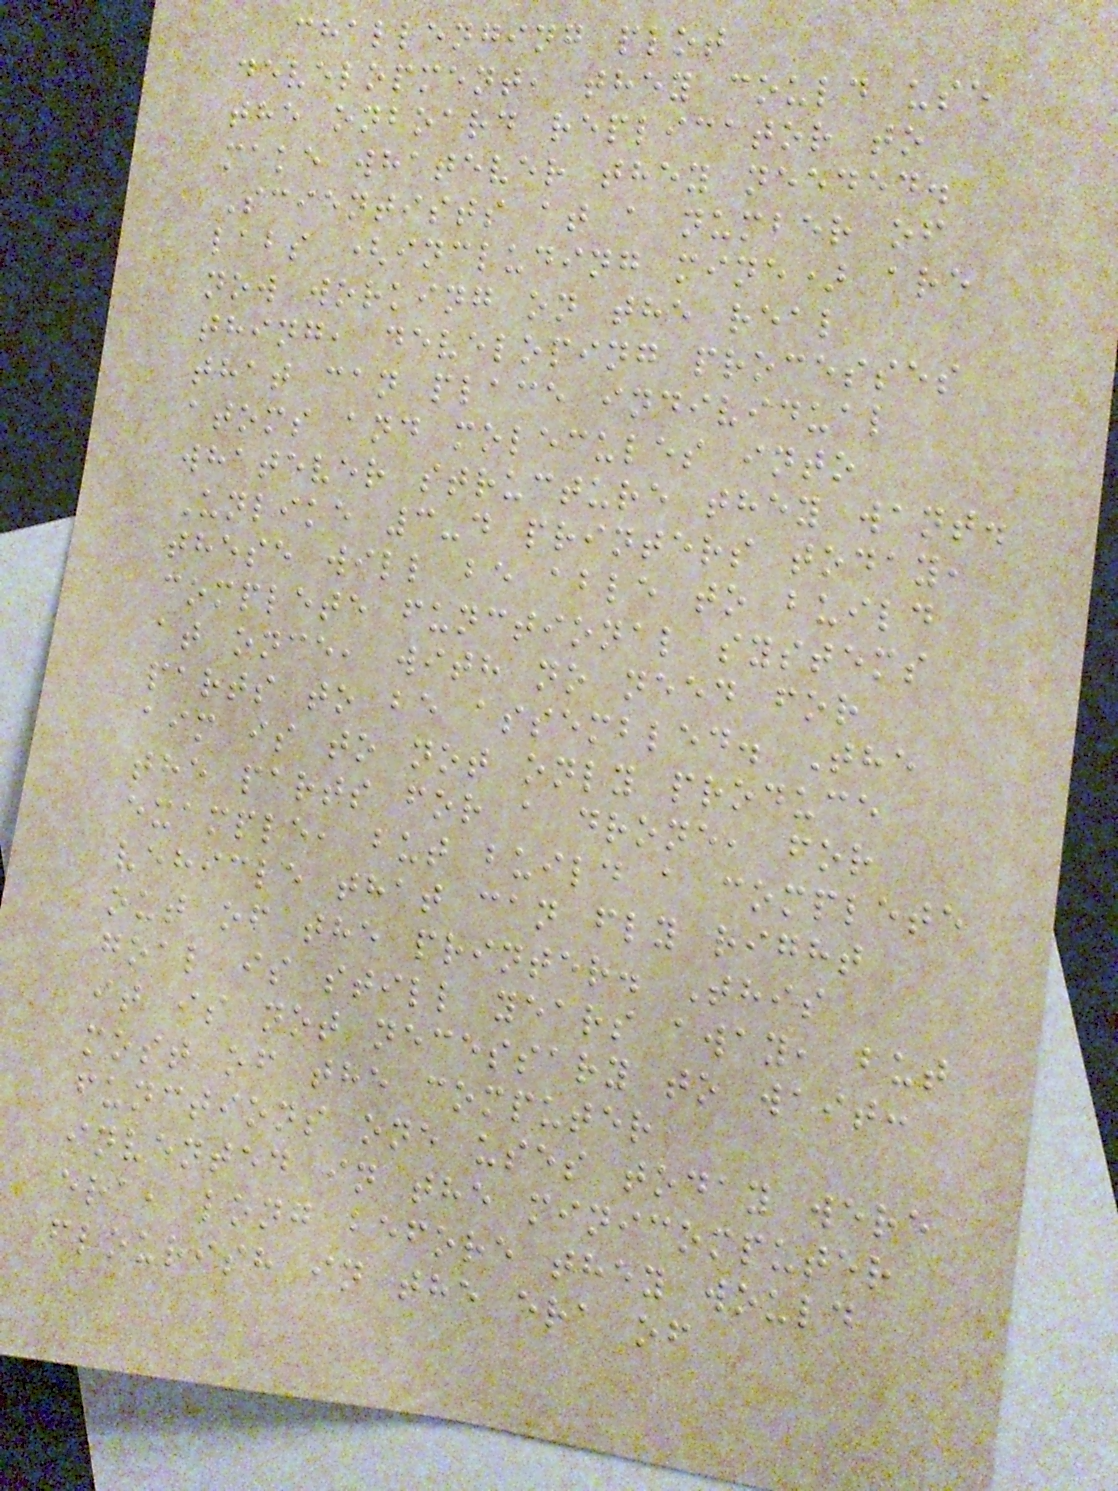challenging plot
development, they could use
the onboard replicator to
make whatever they needed.
Scientists at a number of
labs (including mine) are
now working on the real
thing, developing processes
that can place individual
atoms and molecules into
whatever structure they want.
Unlike 3-d printers today,
these will be able to build
complete functional systems
at once, with no need for
parts to be assembled. The
aim is to not only produce
the parts for a drone, for
example, but build a complete
vehicle that can fly right
out of the printer. This
goal is still years away, but
it is not necessary to wait:
most of the computer
functions one uses today were
invented in the minicomputer
era, long before they would
flourish in the era of
